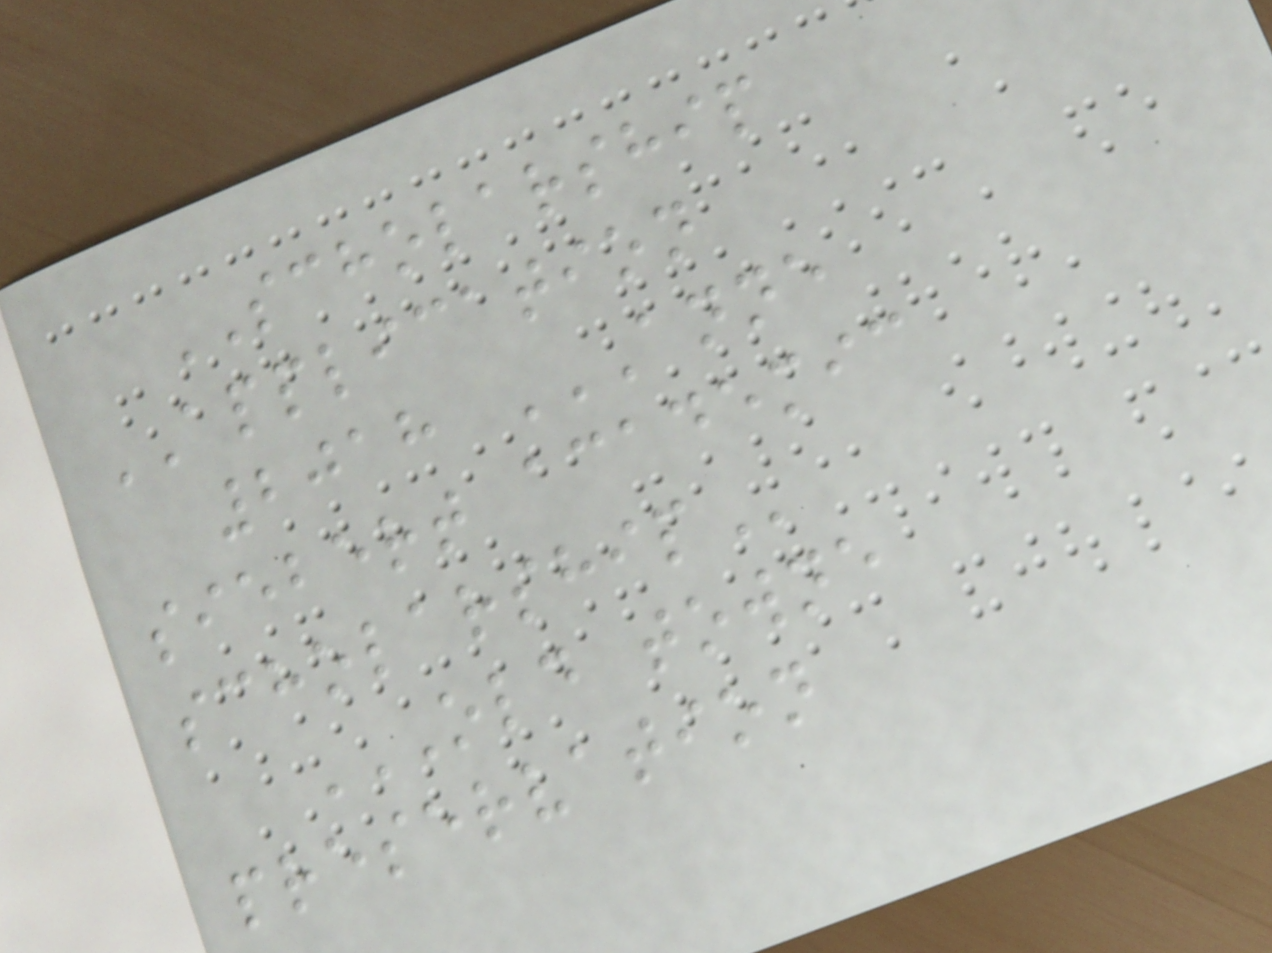SCHOLARSHIP
APPLICATION
2018 ANNE
SIEBERT ACADEMIC
SCHOLARSHIP
OLD TOWNE
PRESERVATION
